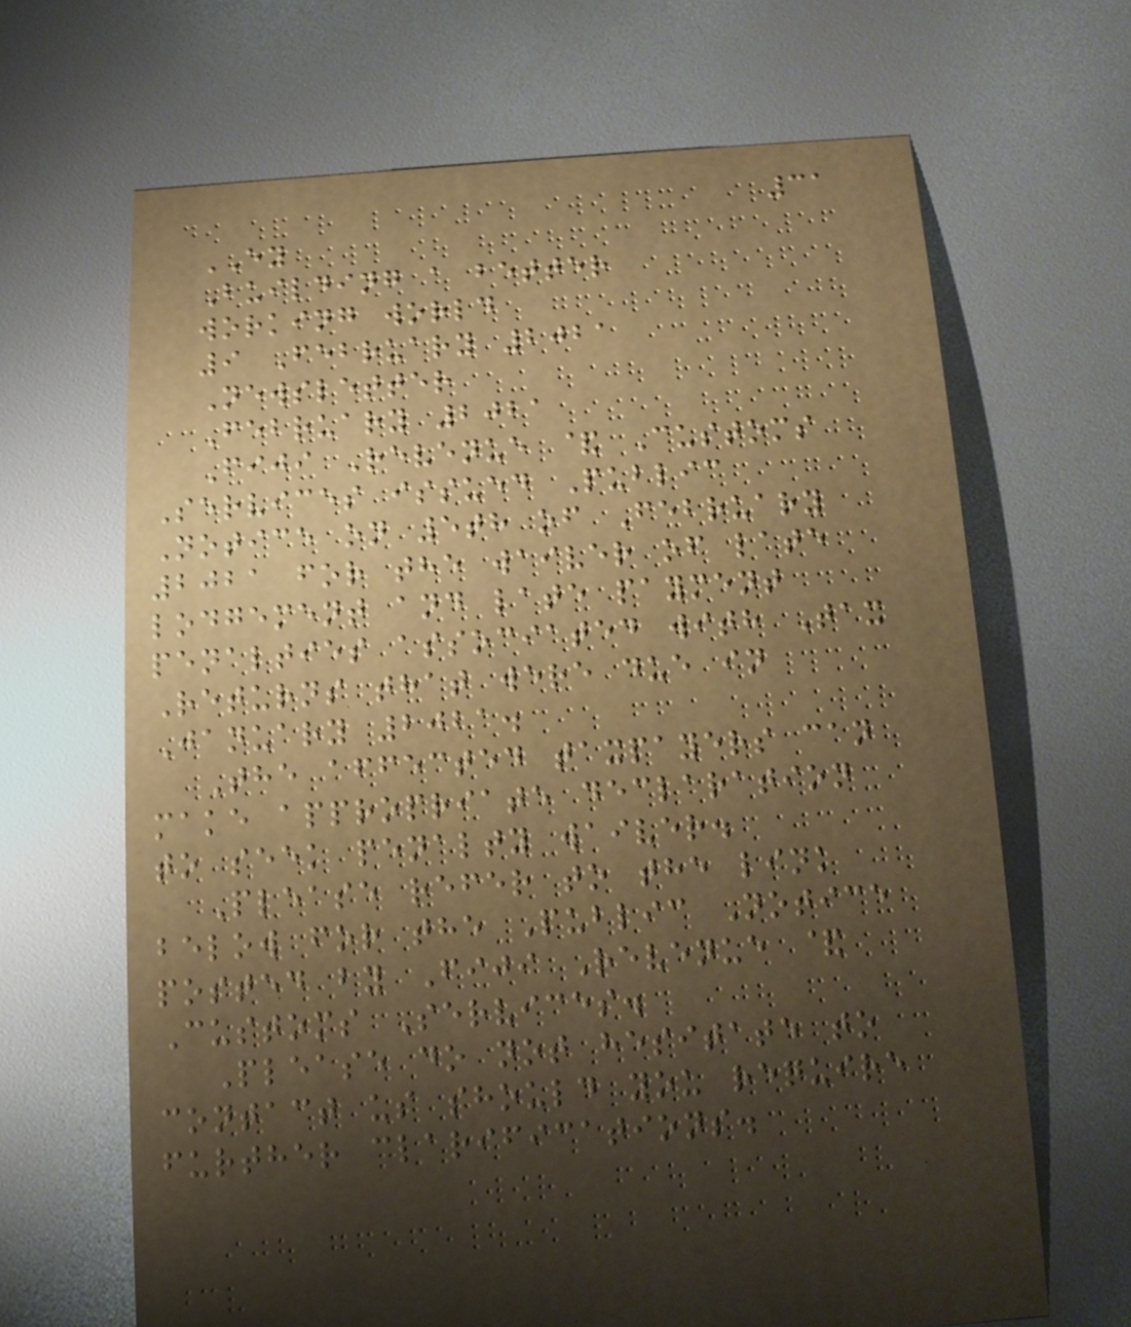31
EY
Building a better
working world
9 February 2021
Newsletter
February 2021
Fiji Revenue & Customs
Services issued Public
Notice on 5th of February
2021 for the waiver of late
lodgement and late payment
penalties associated with Tax
Returns that were due in
January 2021.
The affected taxpayers can
make appropriate declaration
to seek penalty waiver.
Please refer to the link
below for the Public Notice
posted by Fiji Revenue &
Customs Services.
Please do not hesitate to
contact us should you require
further clarifications.
